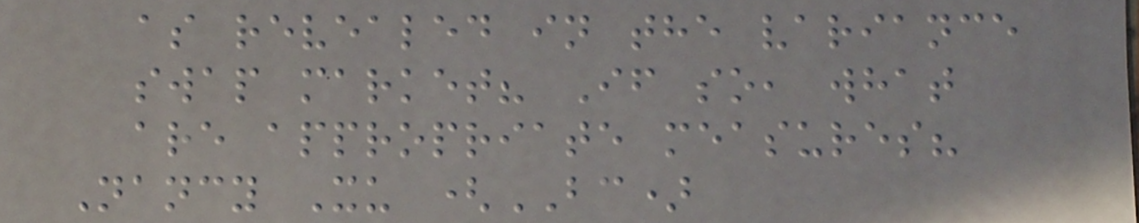as revealed in the variance
swap market? If so, what
are appropriate measures?
Nancy Xu (BC)
